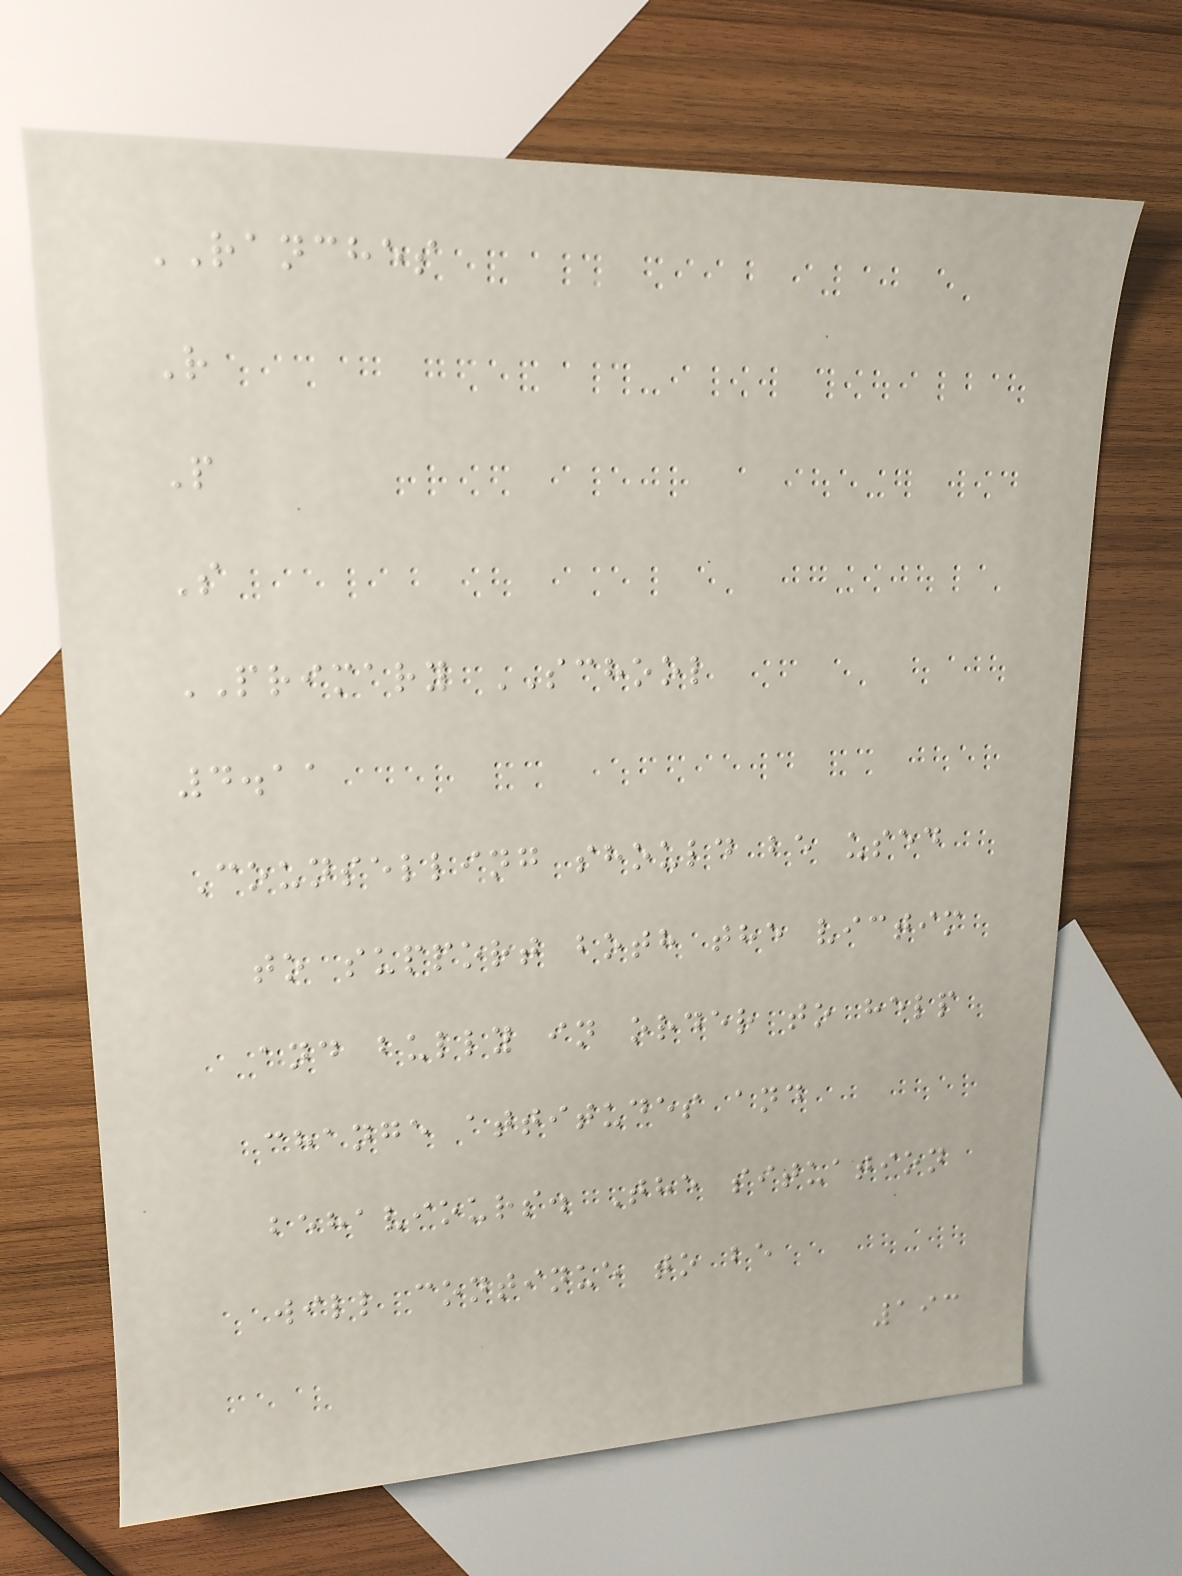RANCHES
R
P
S
PRIMARY SCHOOL
4.11
Counselling should be used
to support both the victim
and bully in order to help
change attitudes and
behaviours. The situation
will continue to be
193
